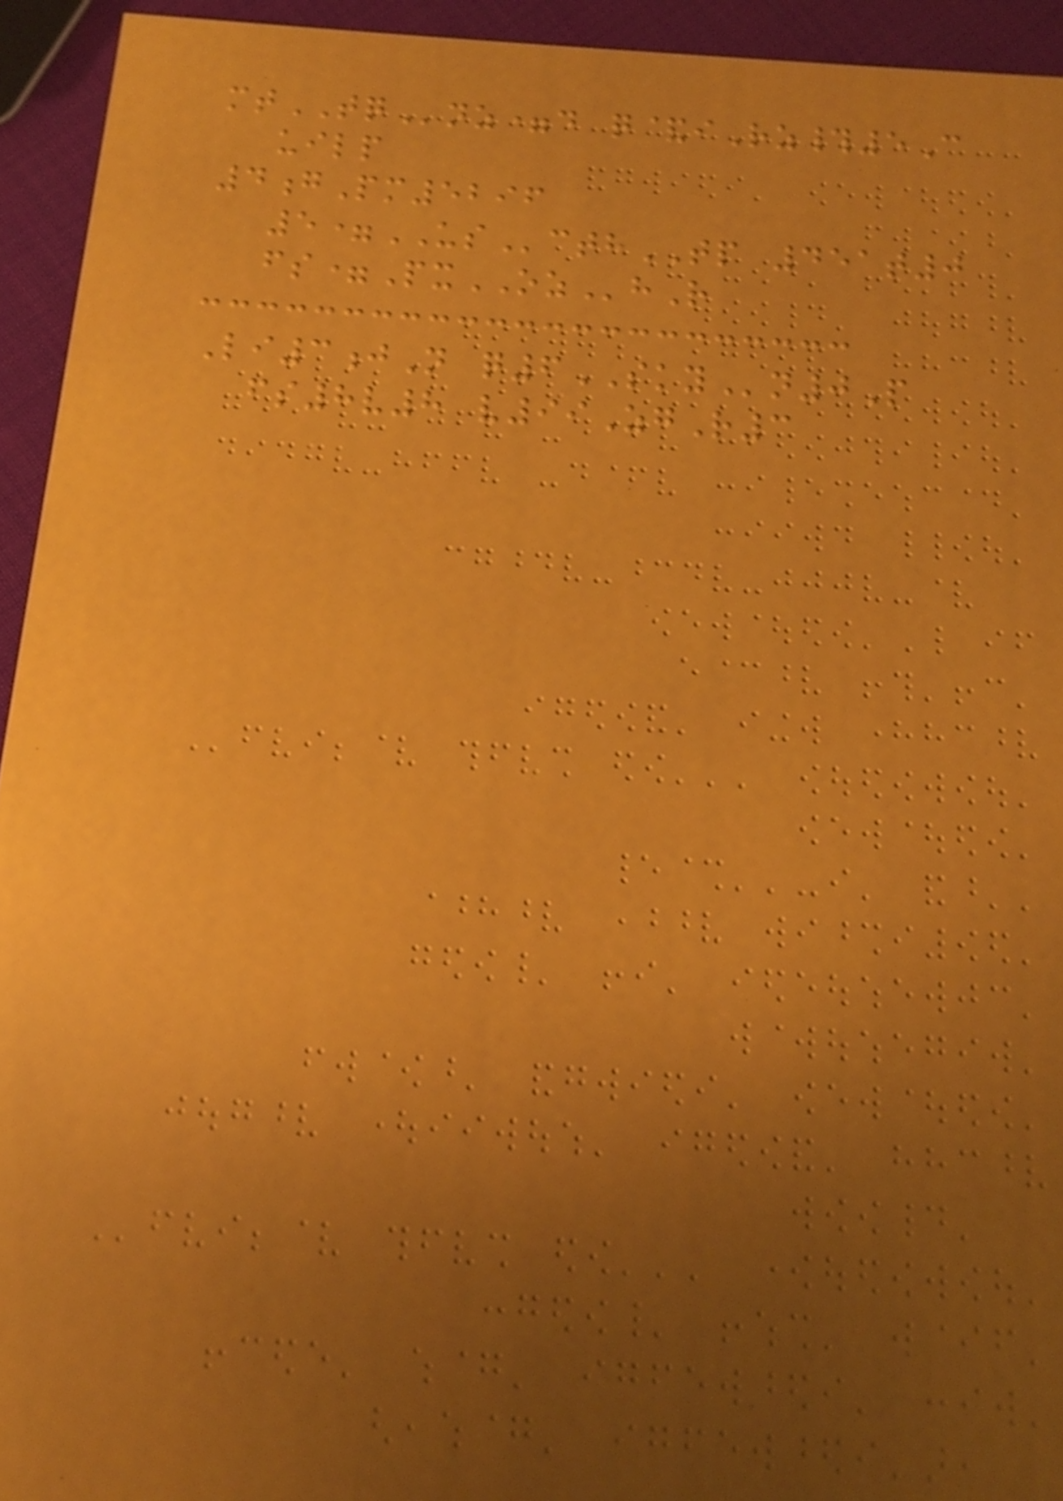mtTQnz=d q&iRz#5C
uilp
4gPm5296
5=UScthTP 451t0
fs=PxOZhR
Li3jN q6SKYn0P
fs8v8 v99ZgR3
